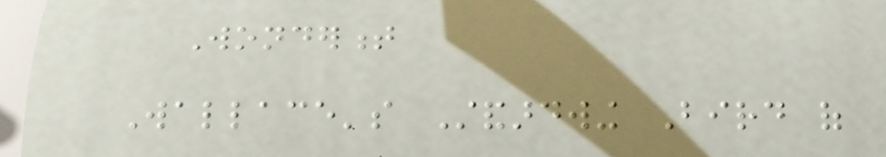Wonderment
Wallace's Standardwing Bird of
